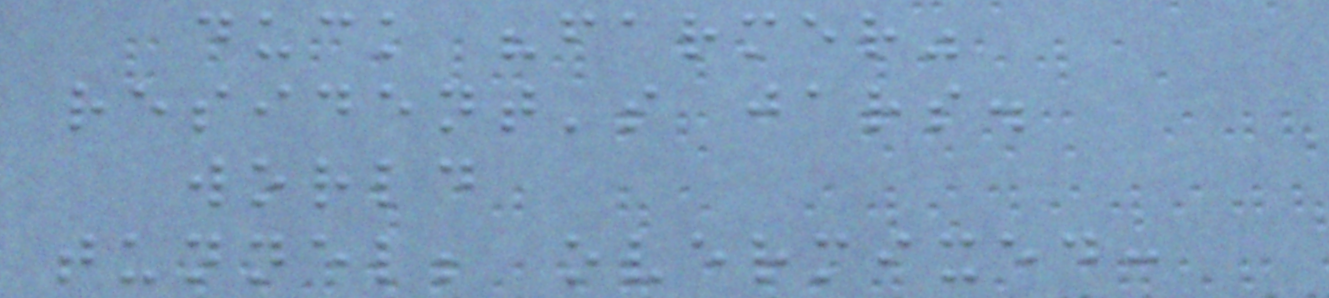duck "farmer"
resident's jars.
world
tunnel; overmixed:
